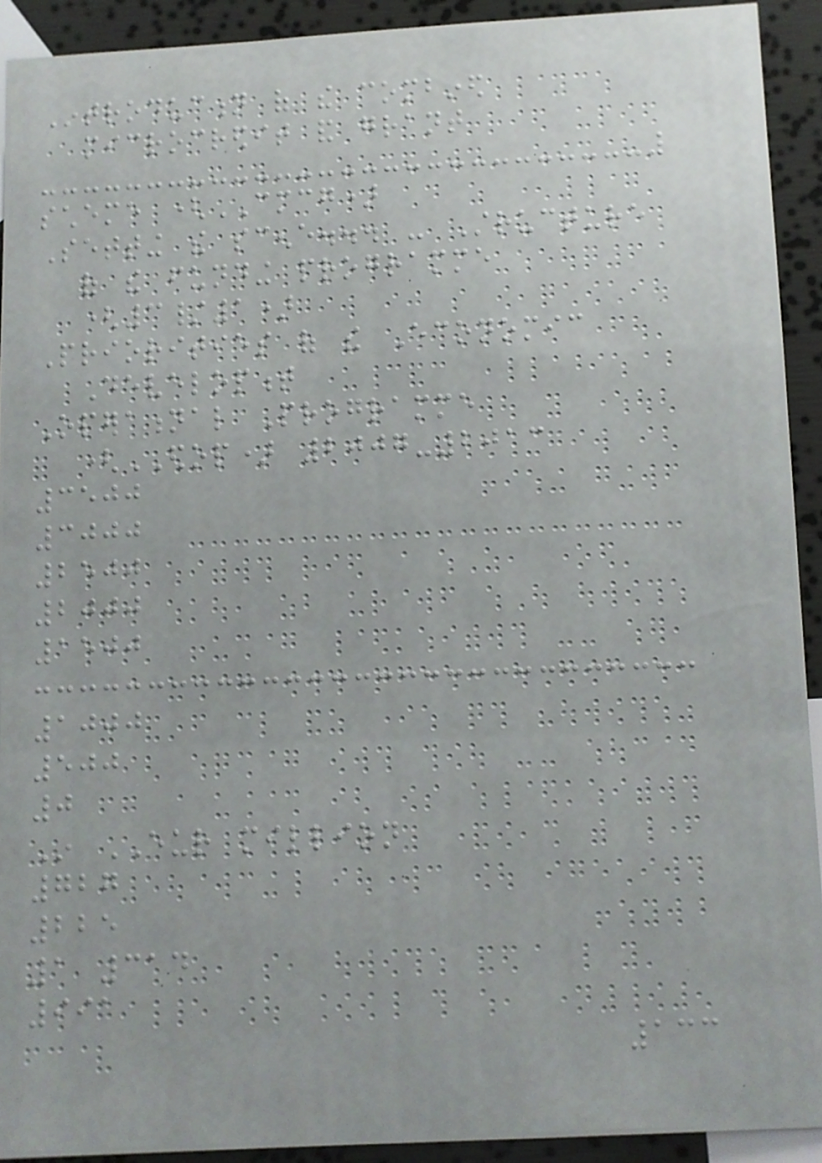Introduction of the combined
microcredit and grant
scheme (CMCG)
Setting the scene... - Structure
of the funding programme
(3/1)
Priorities of the Economic
Development
Operational Programme
(EDOP) 2007-2013
3500
3000
2500
2000
1500
1000
500
0
In EUR million
727
225
1 314
991
133
